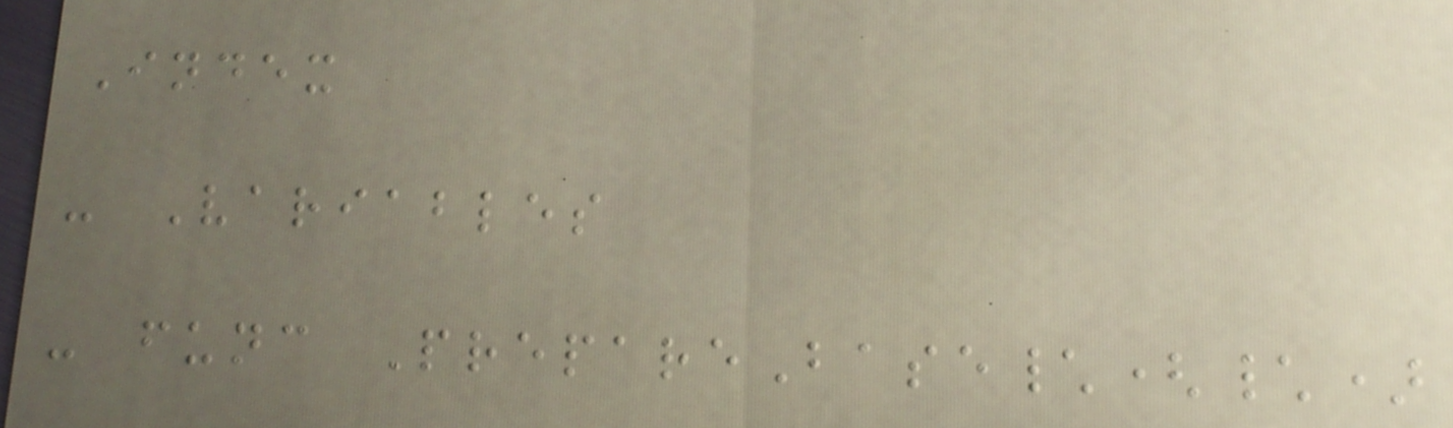Index
- Variables
- func PrepareBase\(\)
